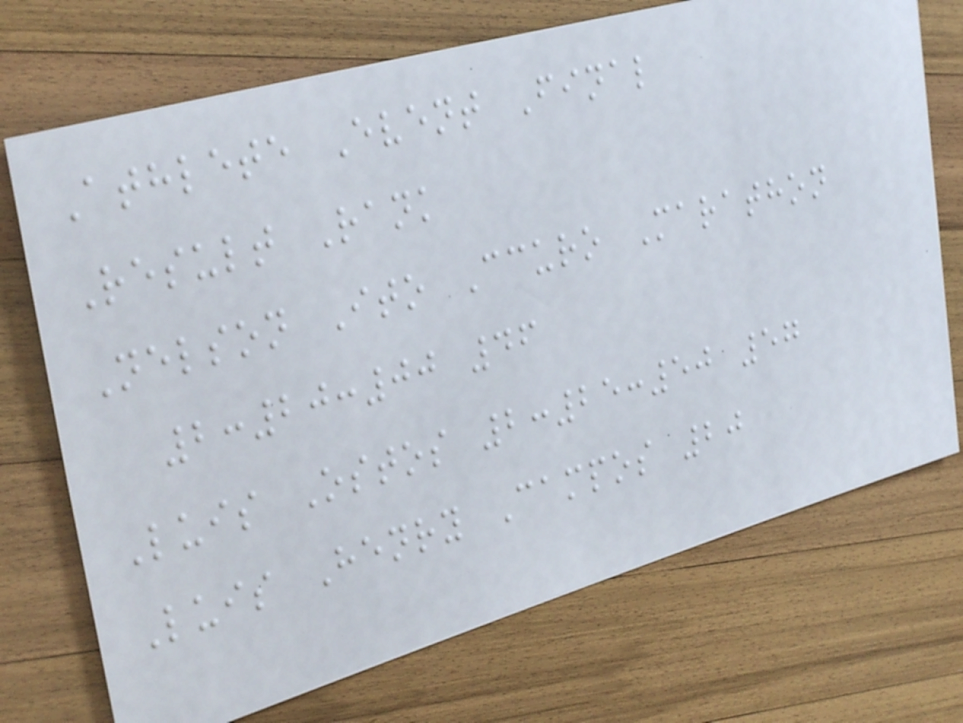Athlete Event Final
Result Rank
Nelson Ito Ccuro Marathon
2:20:00 46
Luis Ostos 2:25:50 57
Luis Henry Campos 20
